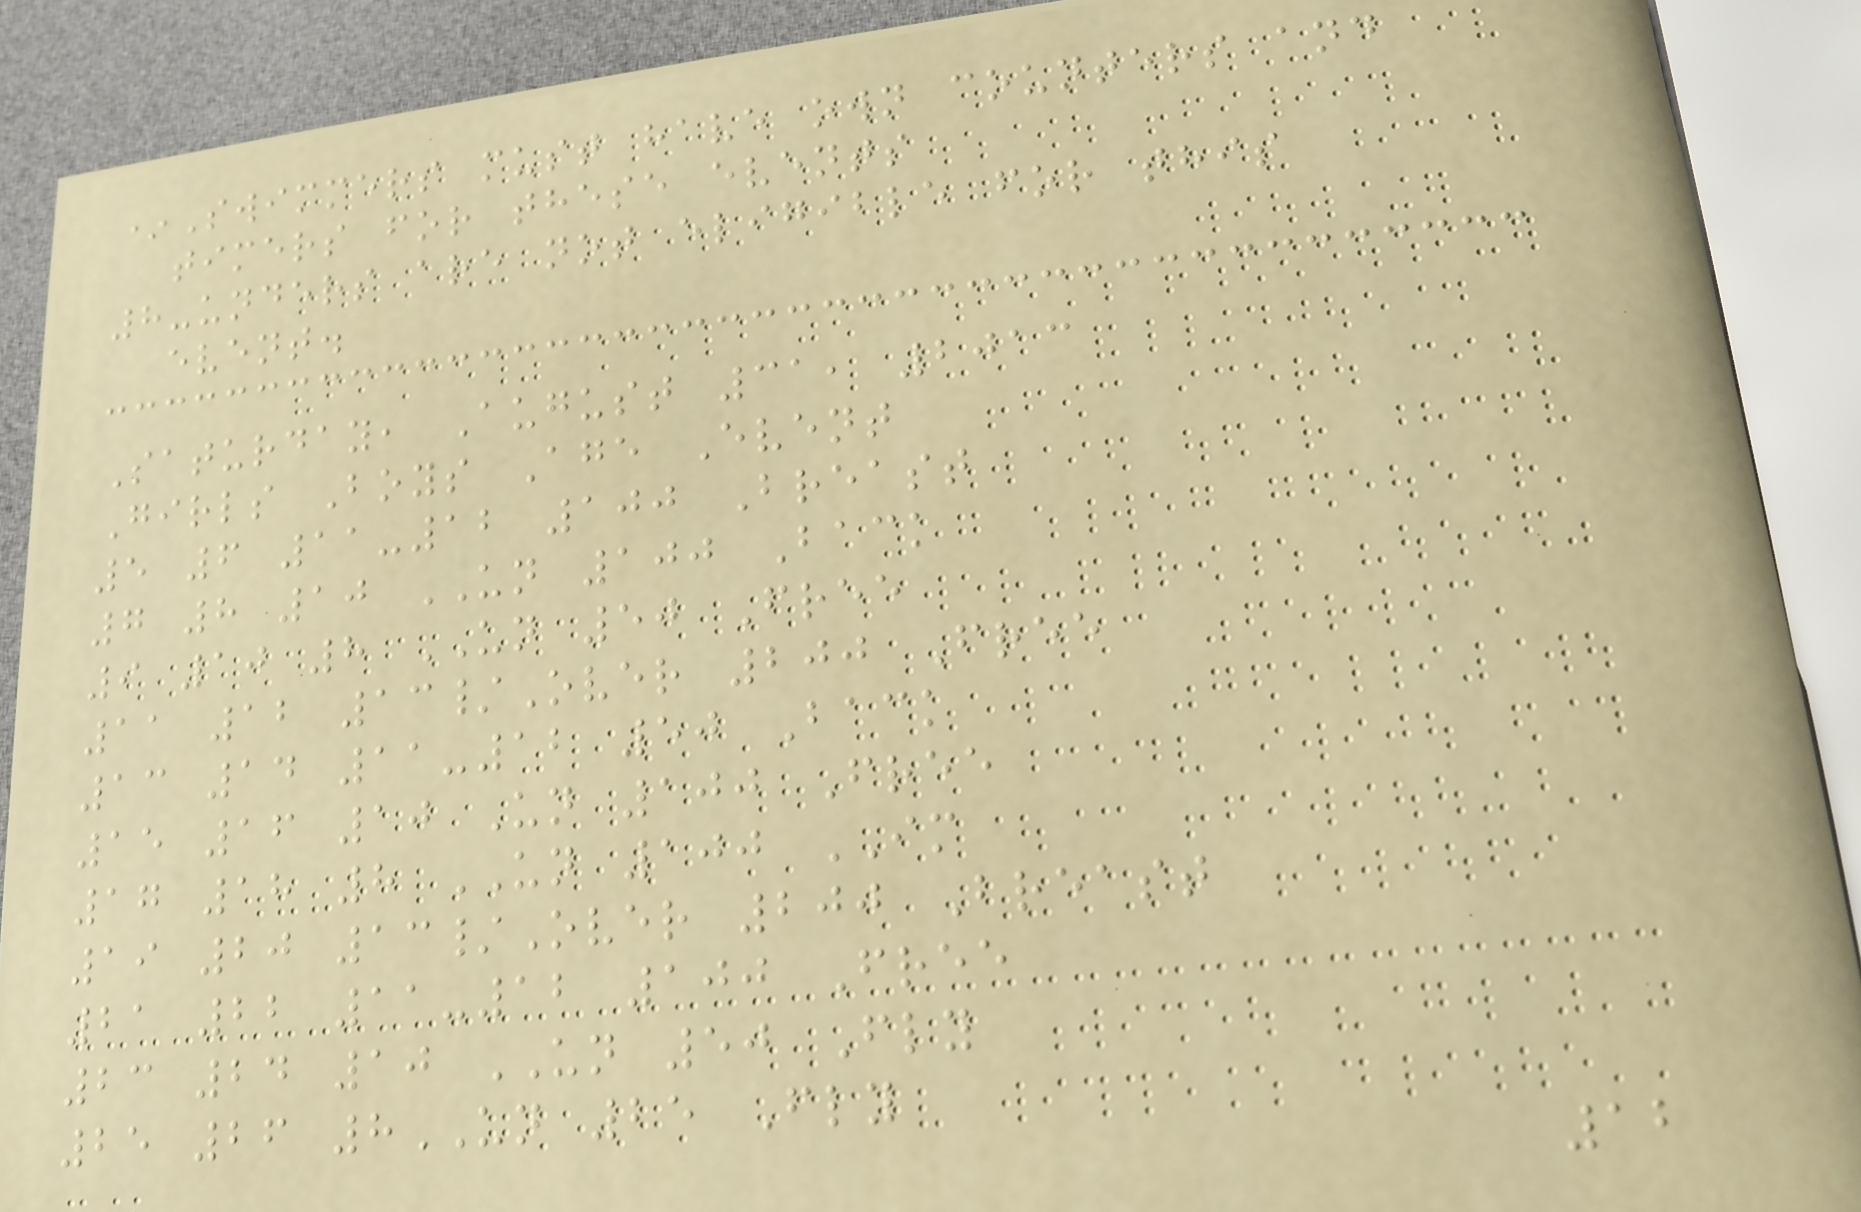*Swimmers must have own counters and
timers for these events
8-unders are not eligible for this
event.
Saturday, August 31, 2013
Girls Boys Age Event
5 6 11-12 100 Breast
7 8 10 UN 100 Back
9 10 8 UN 50 Free
11 12 13/Over 200 Free
13 14 11-12 50 Back
15 16 10 Un 100 Free
17 18 8 UN 100 IM
19 20 13/Over 200 Breast
21 22 11-12 100 Free
23 24 10 UN 50 Fly
25 26 8UN 25 Fly
12
